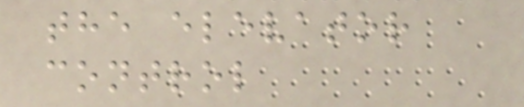the elevator
control
